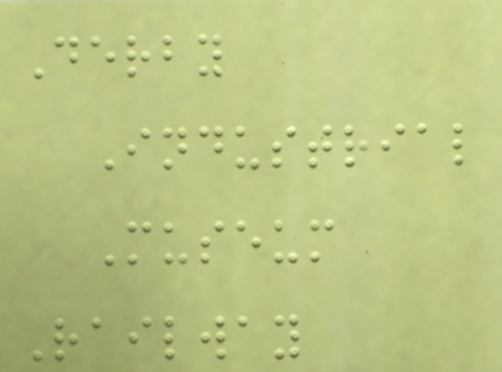Derby
Industrial
Museum
Railway
